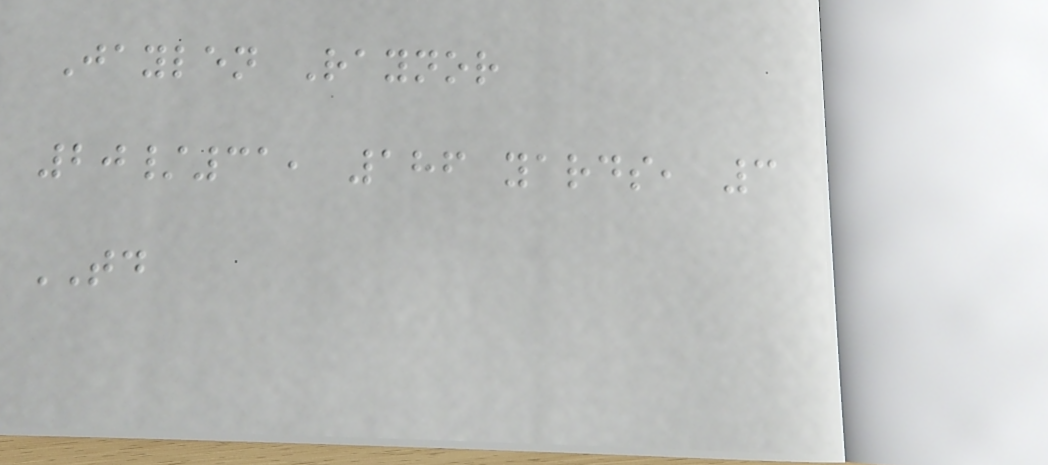Jaylen Raynor
20/31, 186 yards, 3
TD
